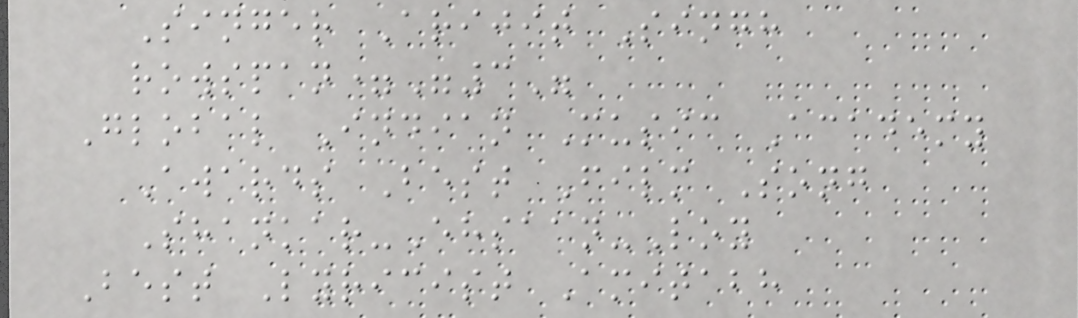Singer Arijit Singh
rowspan="3"
Global Indian Music Academy
Awards Best Film Song
Shankar-Ehsaan-Loy
Best Lyricist Amitabh
